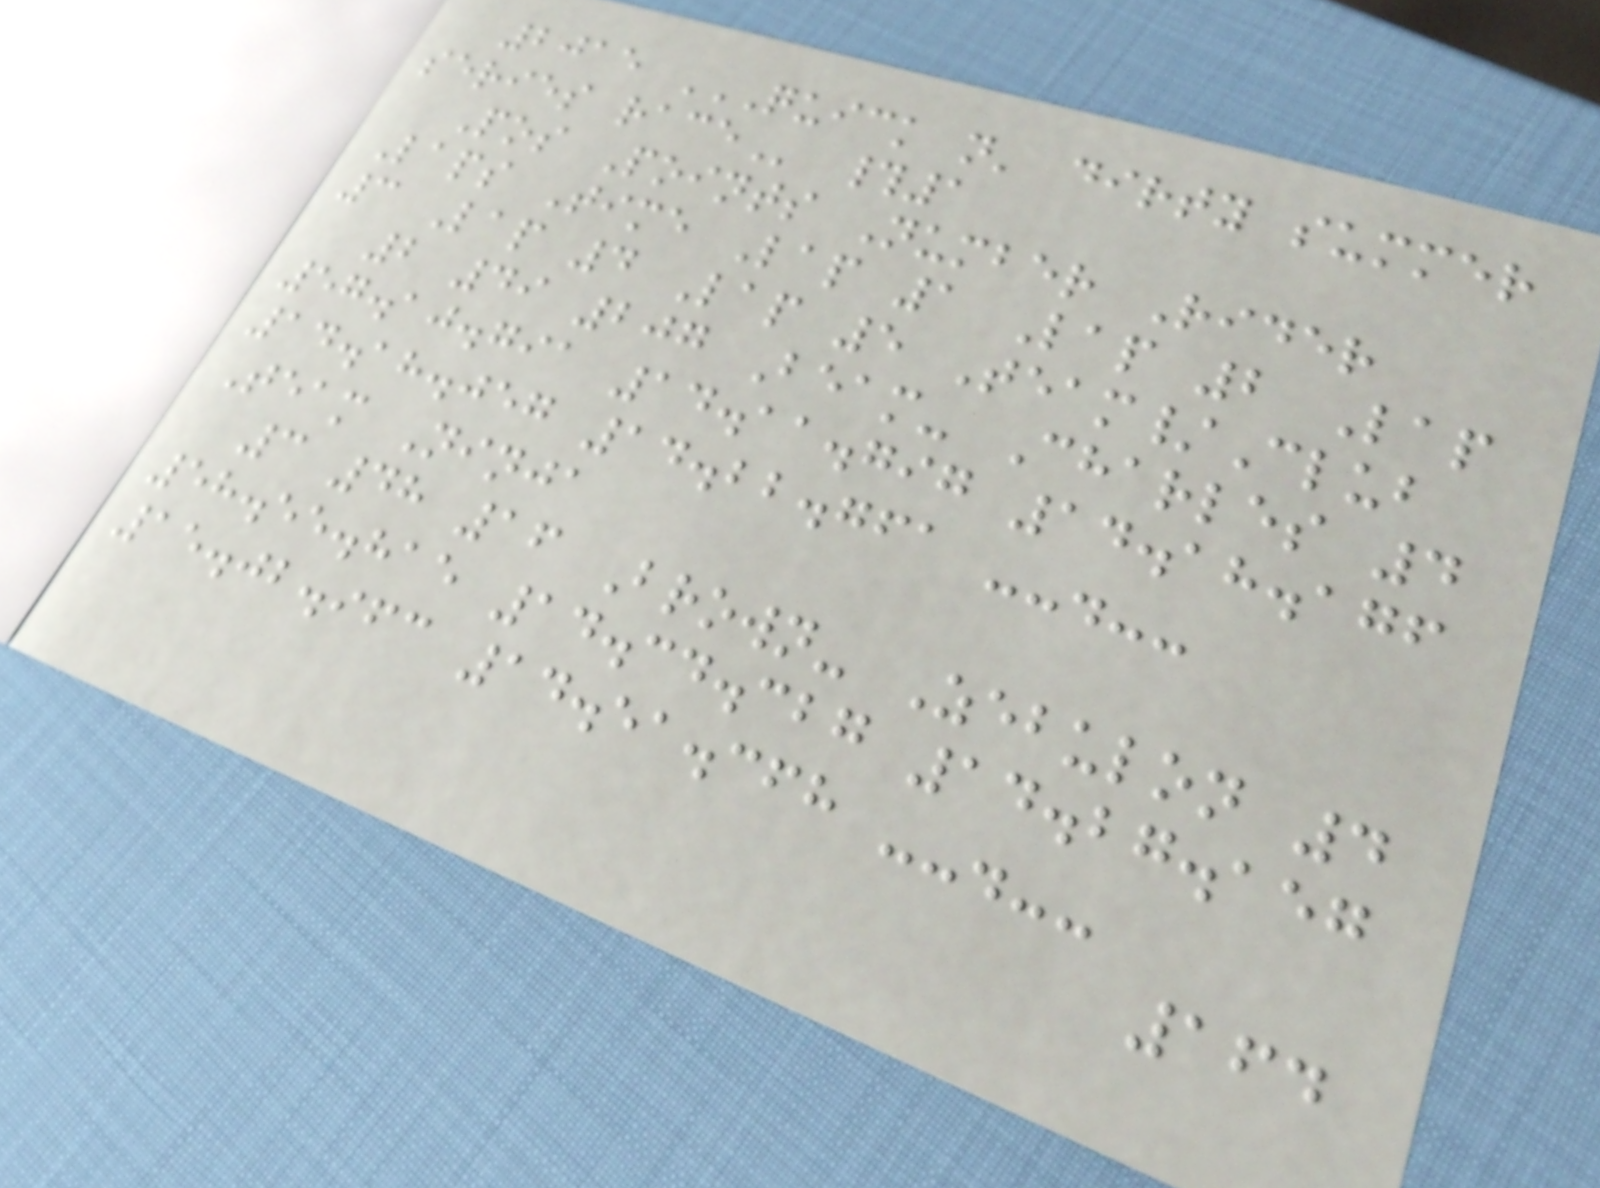2015 QUICK N' DIRTY SUMMER
SERIES RACE #1
Pos Points Number Rider
Laps Time Lap 1 Lap 2 Lap
3 Lap 4 Lap 5 Team/Club
2 49 207 Beam- Charles 4
57.10.791 14.11.797 14.18.176
14.18.057 14.22.761 --.--
Team Ninja
3 48 16 Brown- Zebulon 4
58.55.815 14.34.327 14.27.157
15.02.963 14.51.368 --.--
164
